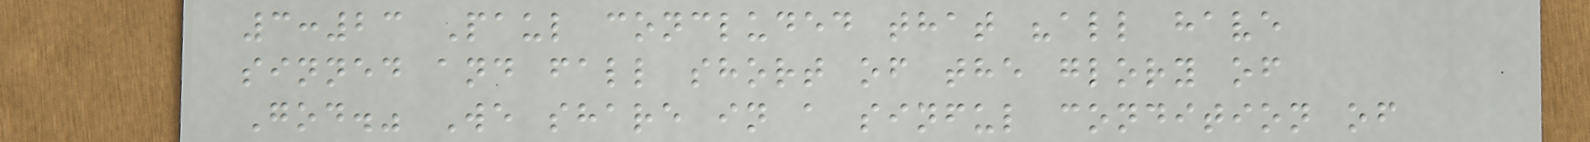3:23 Paul concluded that "all have
sinned and fall short of the glory of
God." We share in a sinful condition of
